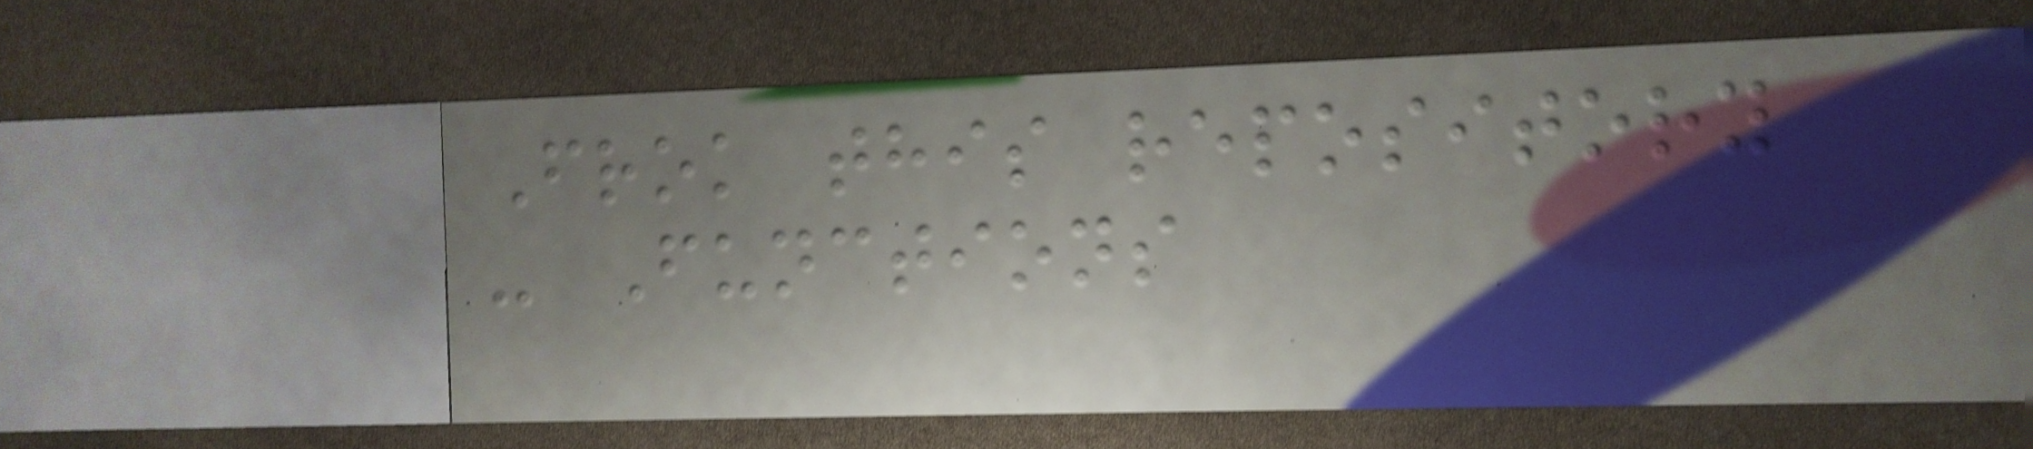Frok this repository
- Functions
